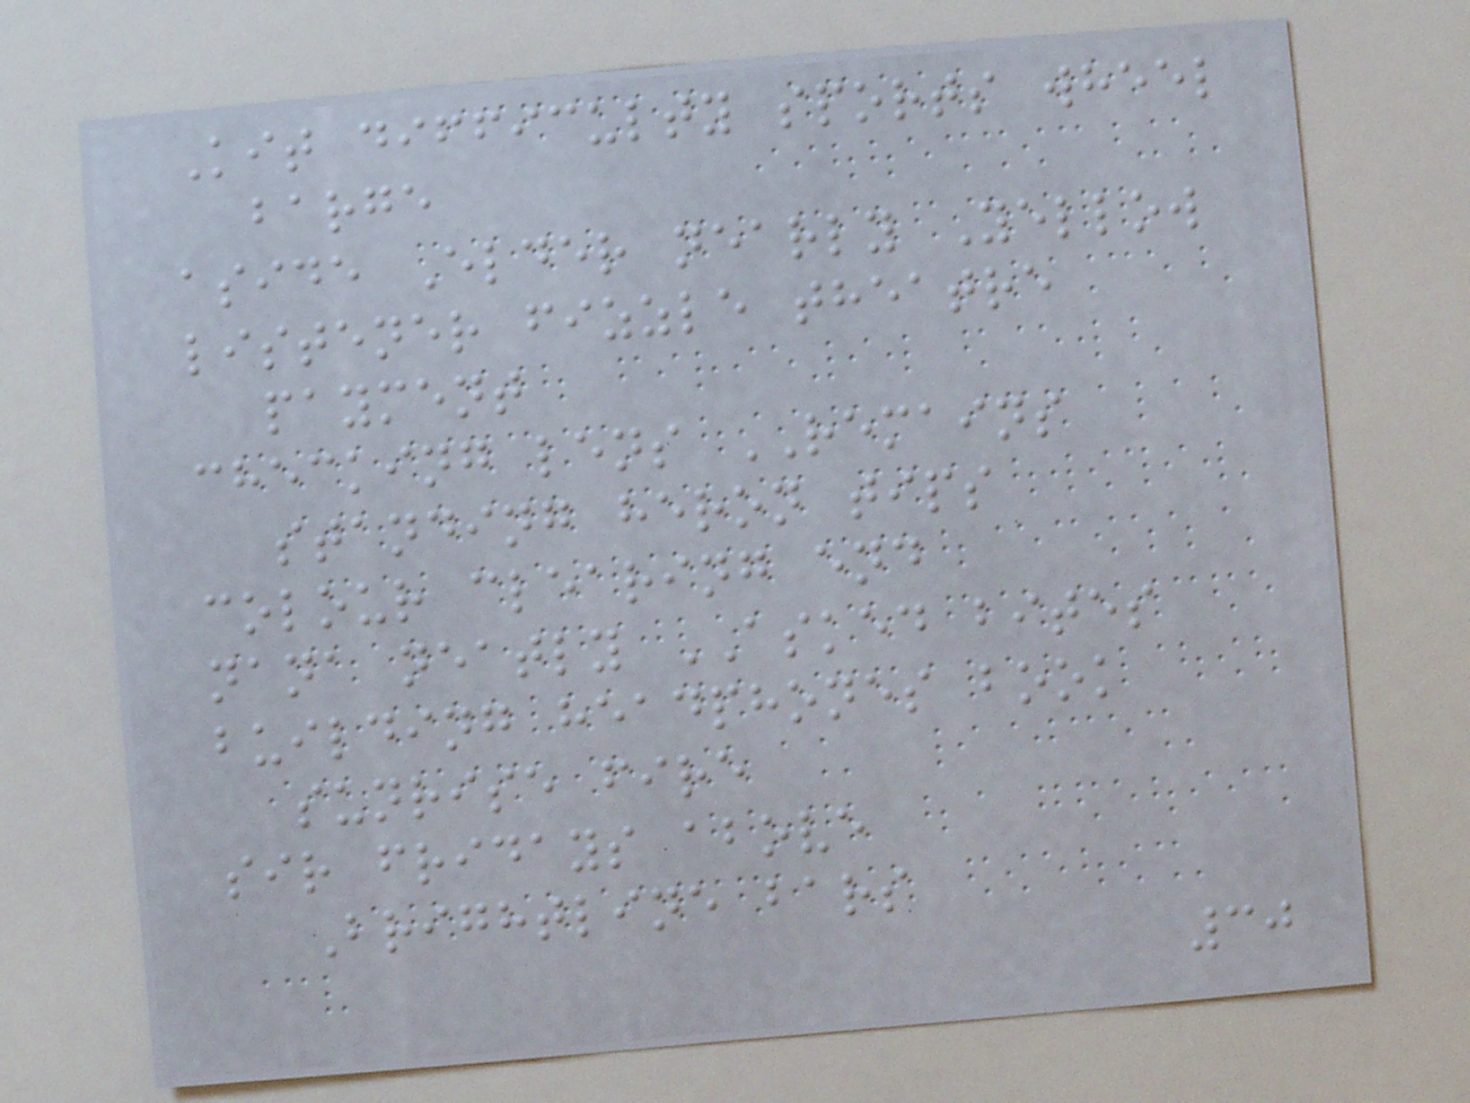Kit difficulty sports wheel
barge
aside Elder nearly Yellow
listener fizzle theatre
payment
checking lens REMAINS
standing heron tips
colour clearing end
nana neatly ASKED bites
building headphones book
sunrise fire
sir fridays above
Brightline bars
30
